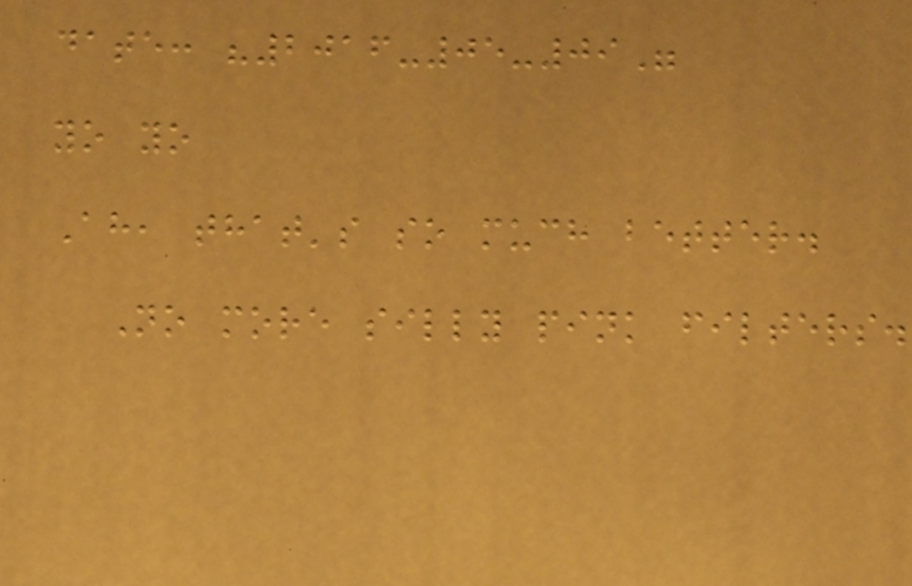date: "2016-05-09"
yo yo
Ah, that's so much better.
No more silly pink filters.
